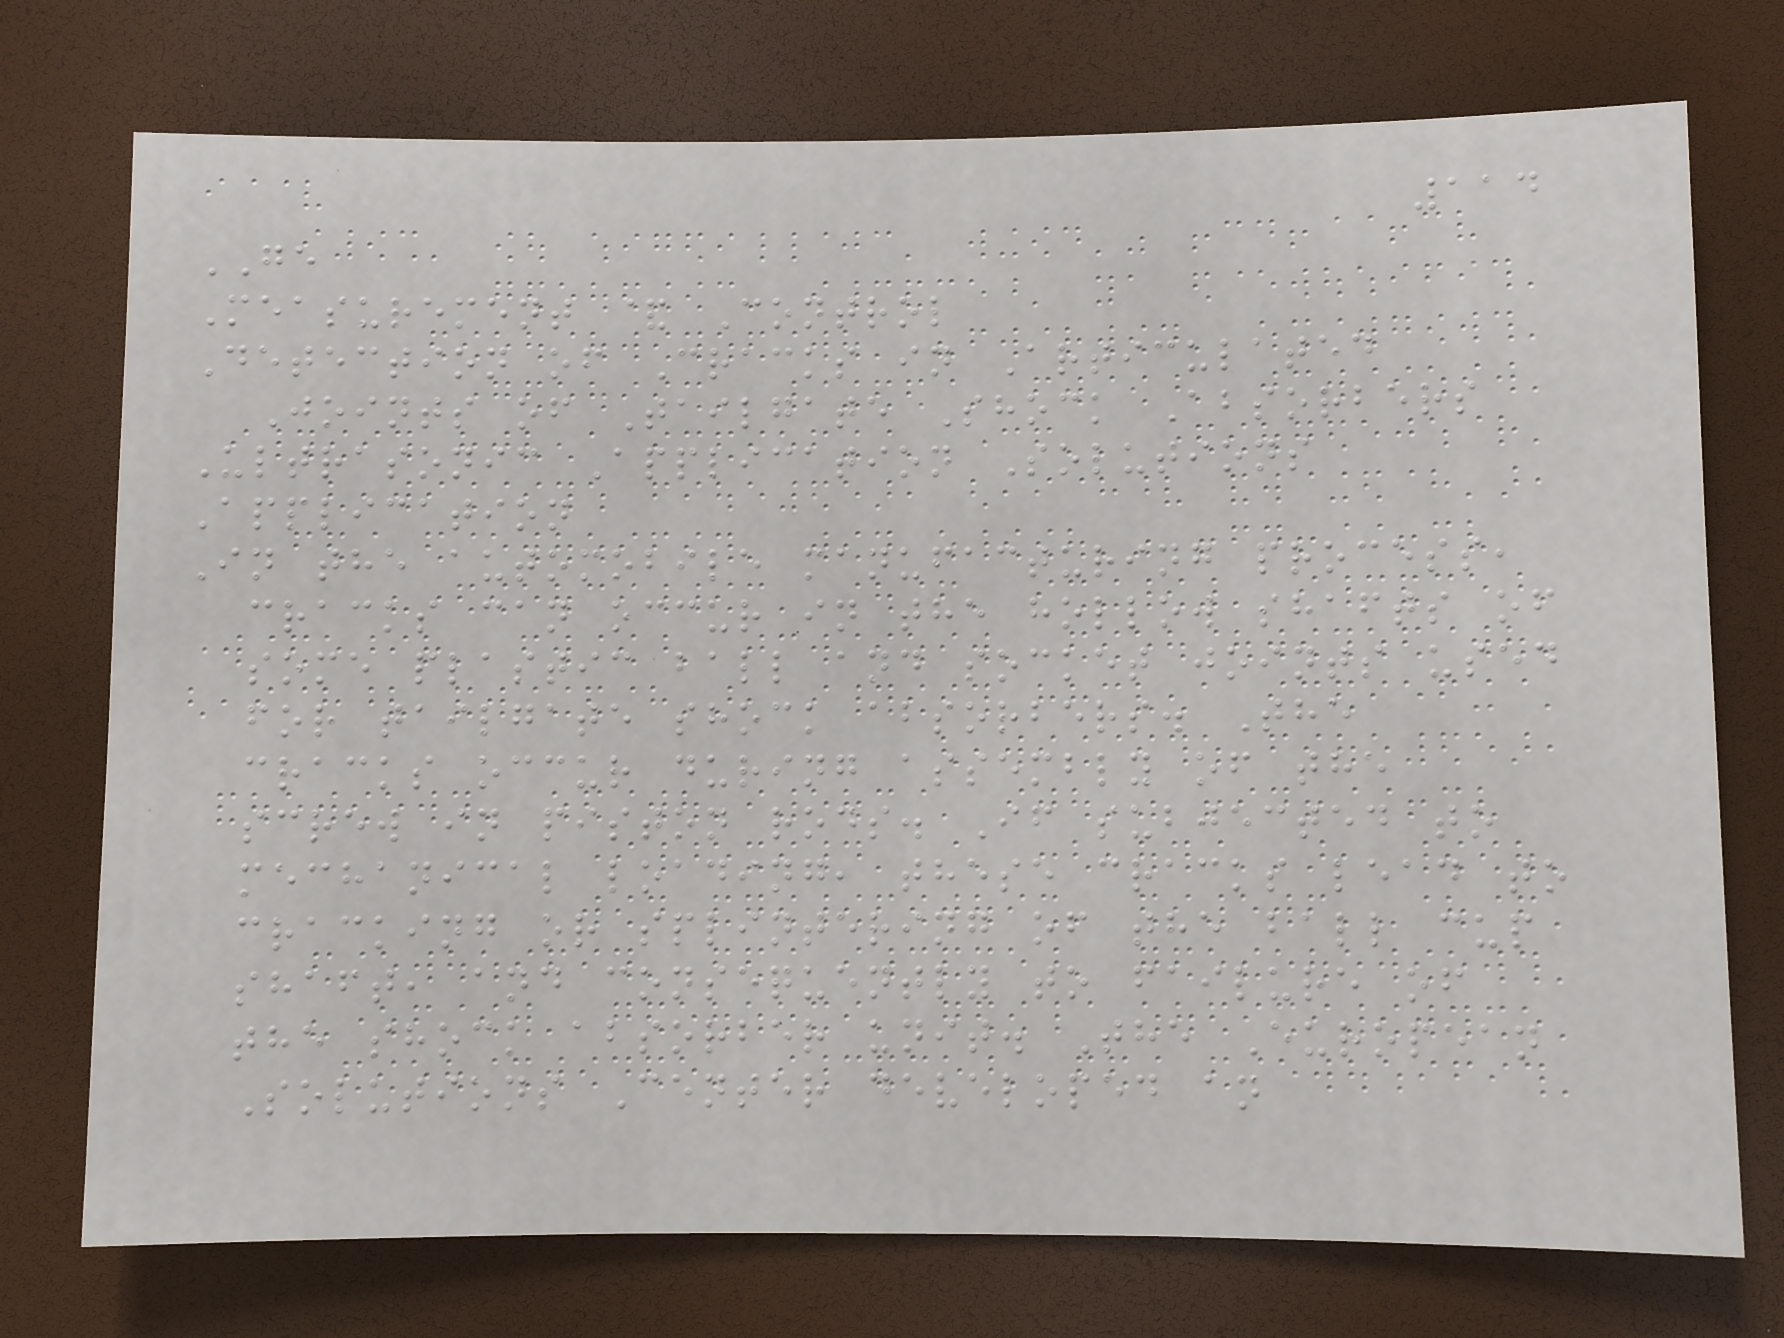114
GE
Measurement & Control
Detection of Cracks in Articulated
Joints of Tailgate Shock Absorbers
Ultrasonic Application Solutions
Application
In the automobile manufacturing process,
cracks can occur in the hollow shafts of
some plastic ball and socket joints used
for tailgate shock absorbers. The
cracks occur during assembly of the
screw in piston rods. If subjected to
mechanical loading, these cracks lead to
cracking or splintering of the ball cup
shaft, and consequently to failure of
the shock absorber unit. The European
Solutions Center developed an
